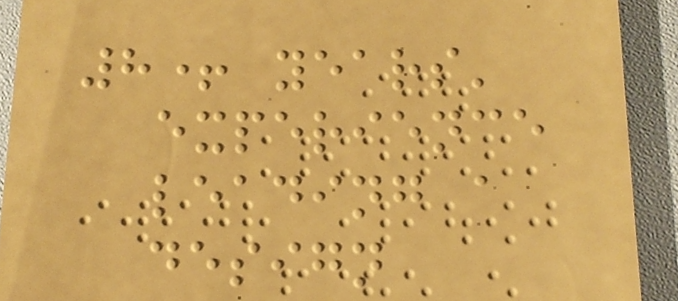8+ years'
experience
leading a
design
